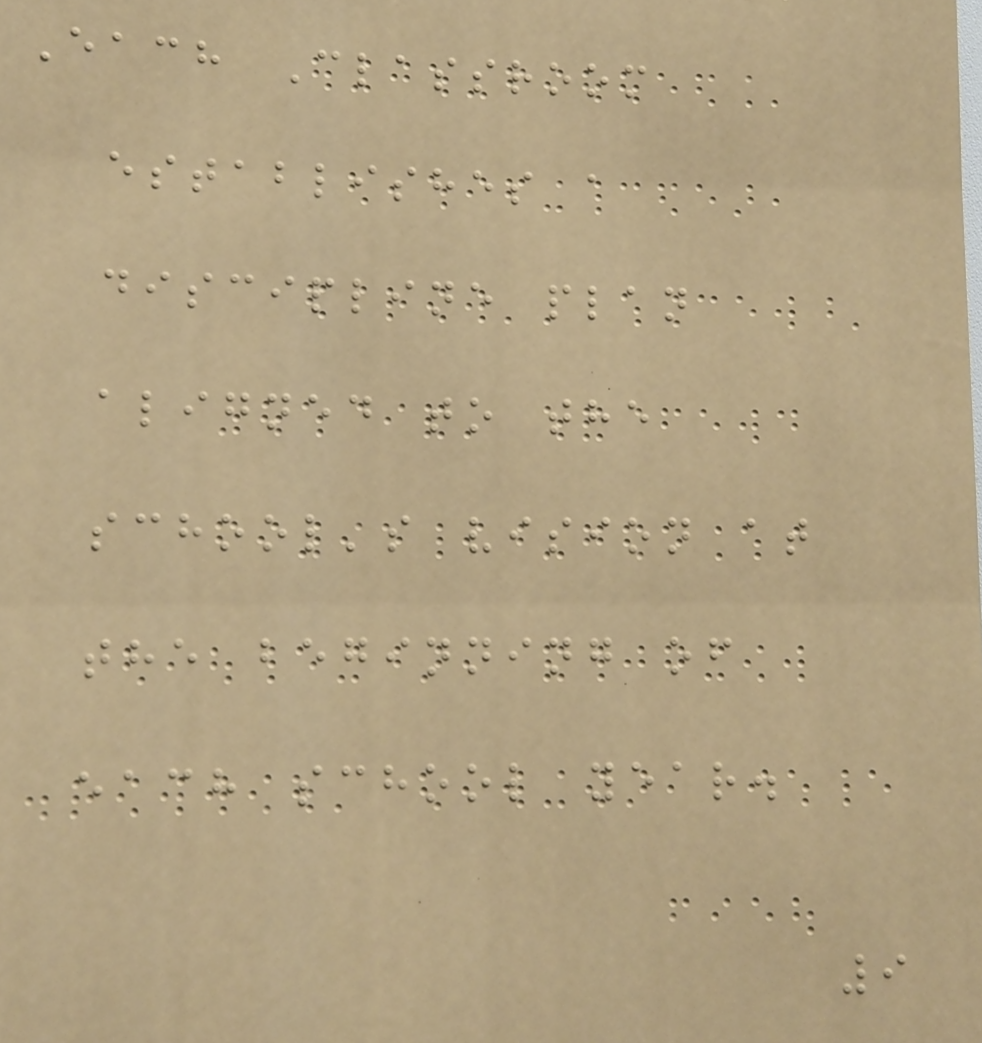Each Classroom
establishes a
discipline plan
aligned to the
school's vision at
the beginning of
each school year.
9
